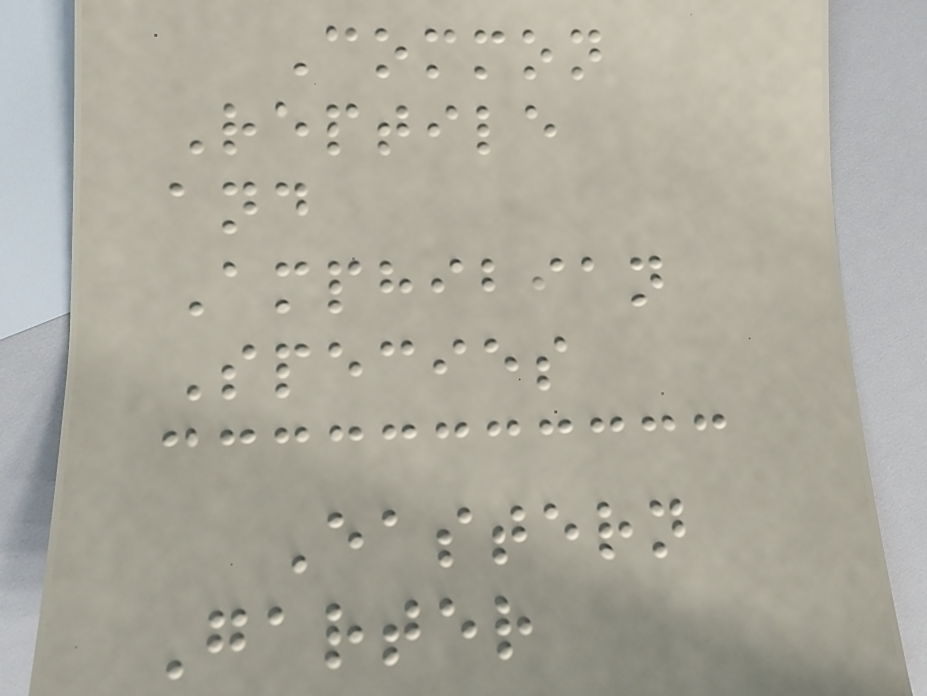Common
Reptile
and
Amphibian
Species
Eastern
Garter
